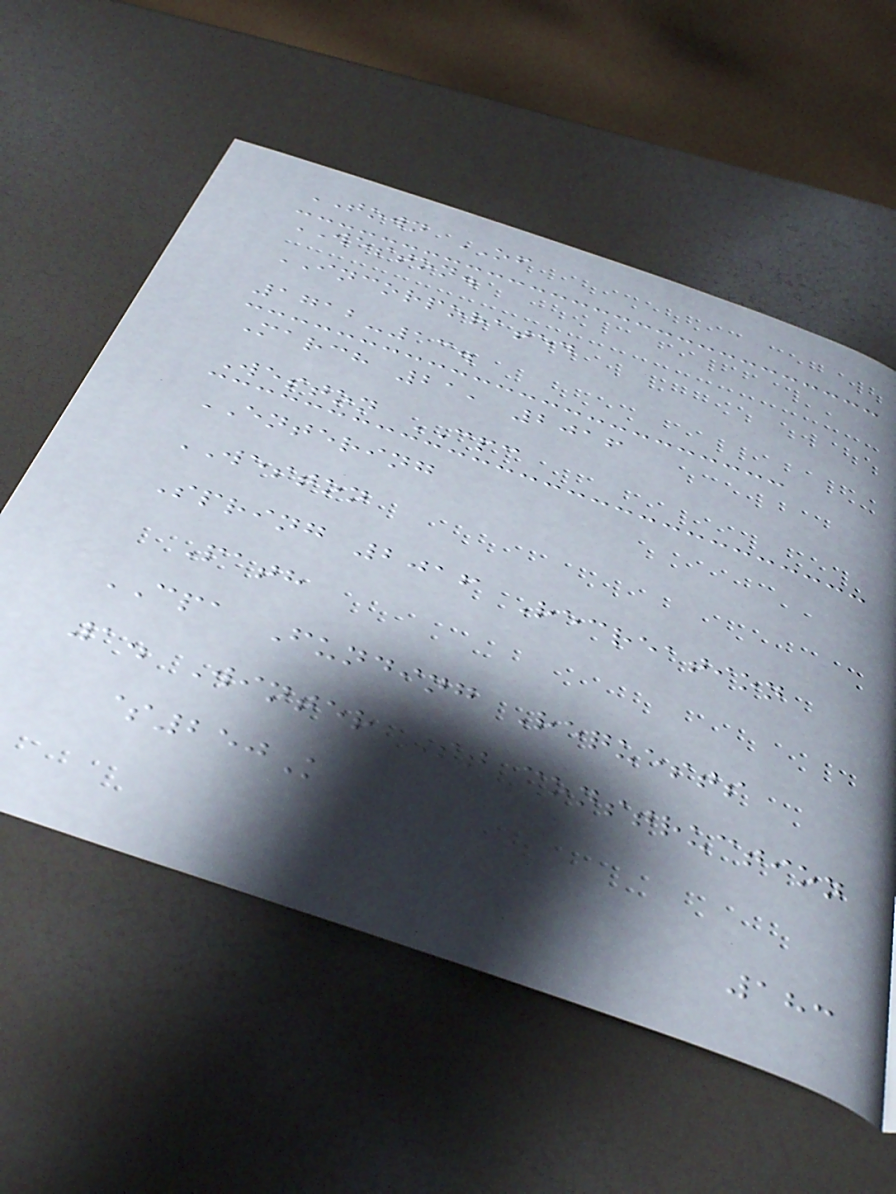TOWN OF
WESTON.
INCORPORATED
1712-13.
March 21, 2016
Weston CPC
ENTERING
WESTON
Spring 2016 Recreation
Path
CPA Funding Requests
1. Winter St construction
$250K
183
